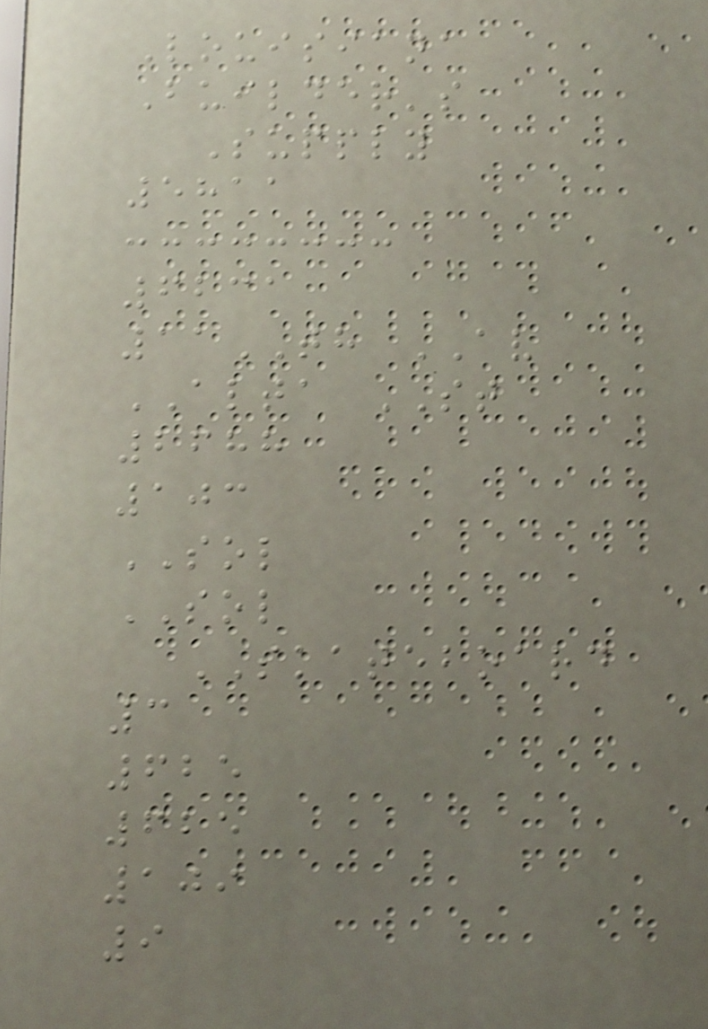Louisiana
Builder's
Supply
5811
6231
11TH AV
ALTA ST
2688
103
SOL
SOL
SKATEBOARD
3
625
625
109
9
